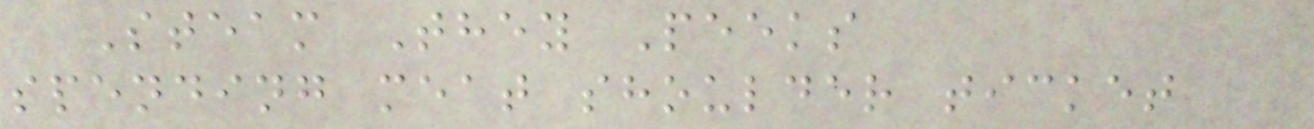Steam They Peeks
spending meat shoulder ticket
